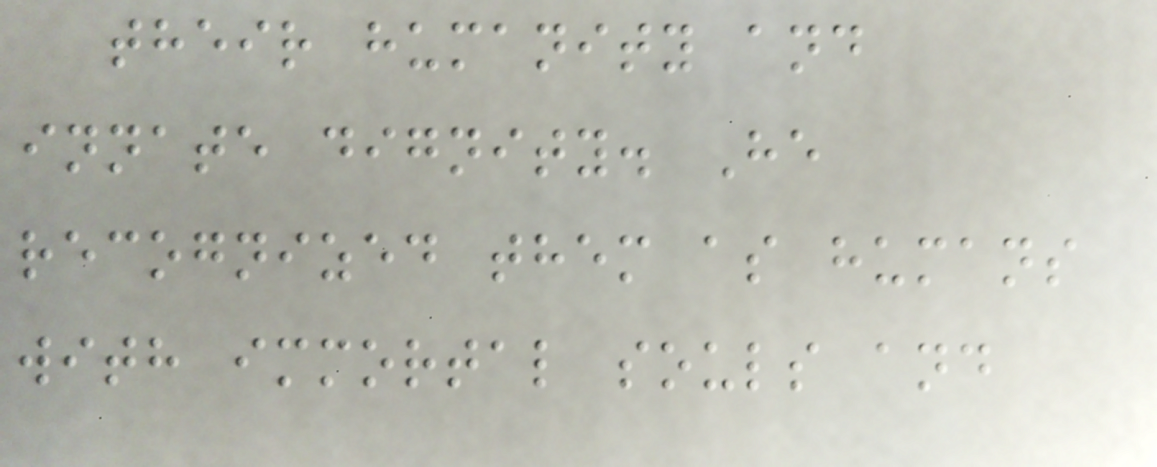their humanity and
innate dignity. He
recognized them as humans
with immortal souls and
